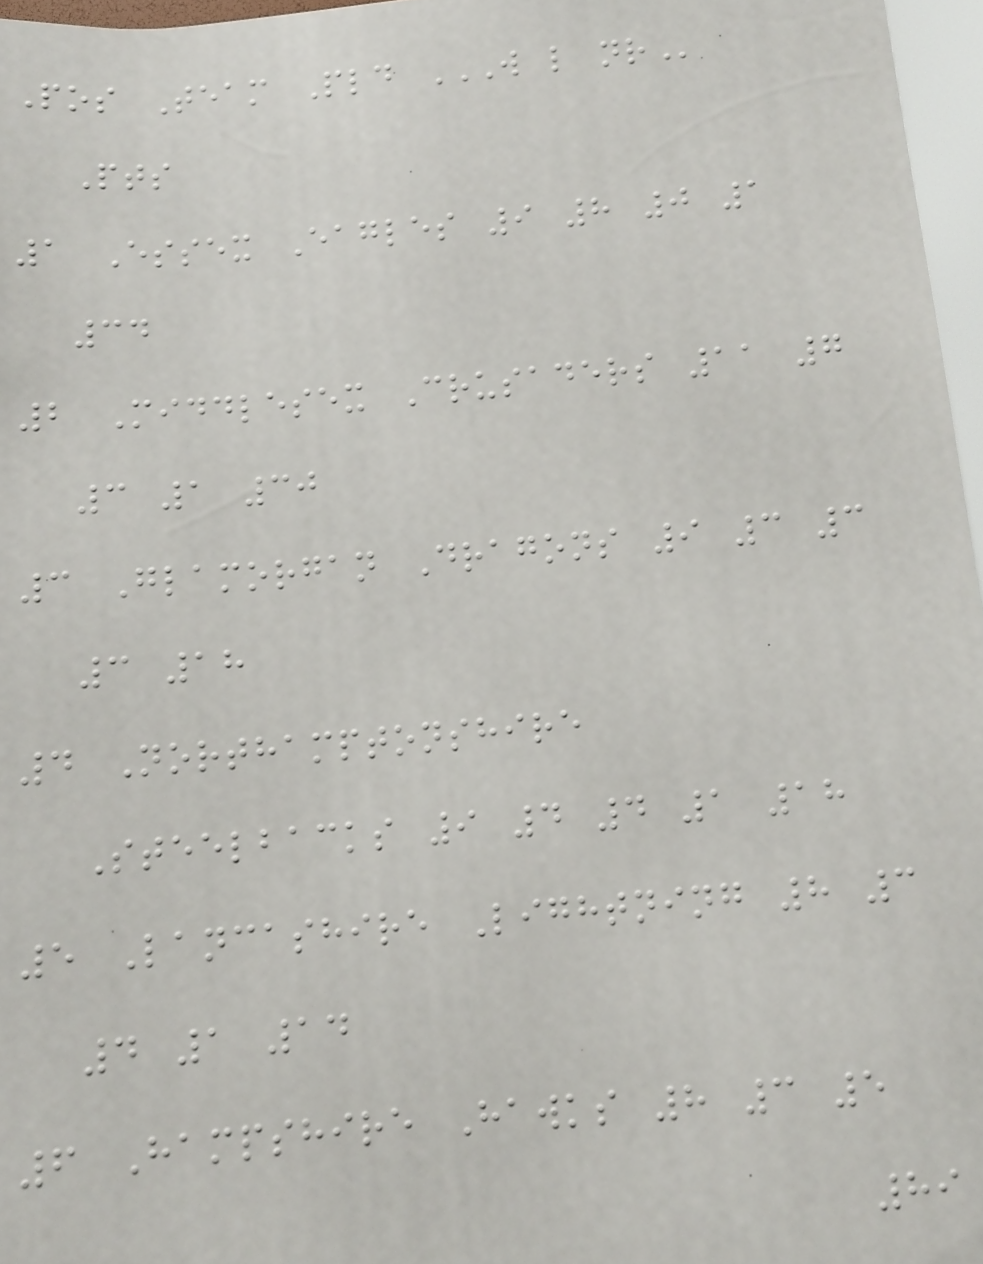Pos Team Pld W L NR
Pts
1 Essex Eagles 9 8 0 1
34
2 Middlesex Crusaders 11 7
3 1 30
3 Glamorgan Dragons 9 3 3
3 18
4 Northamptonshire
Steelbacks 9 4 4 1 18
5 Lancashire Lightning 8 3
4 1 14
6 Hampshire Hawks 8 3 5
89
